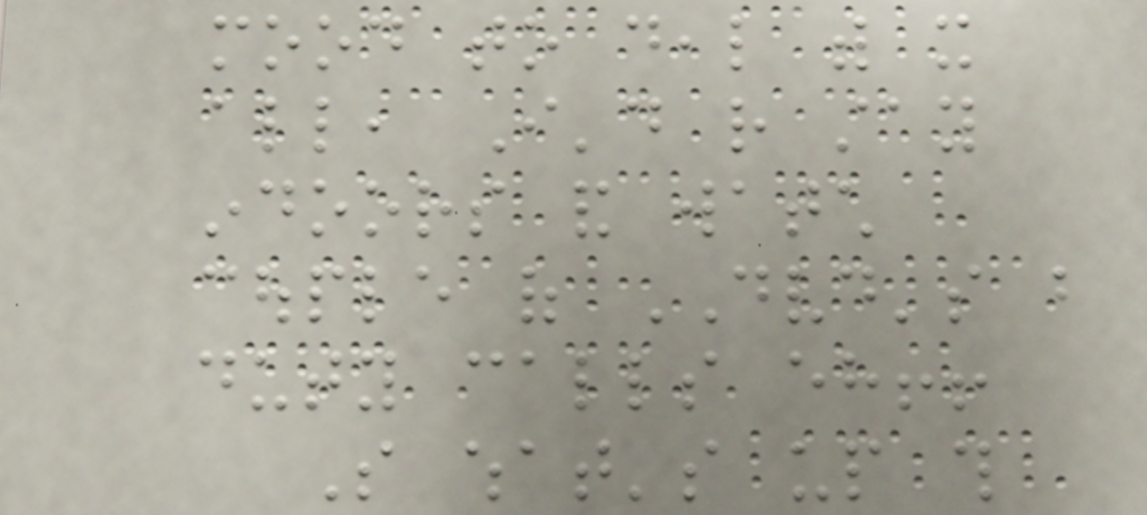mood to deal with it
all, I'd rather stay
indoors and watch
couple of DVD's but
duty calls eh!!
So what's up this
